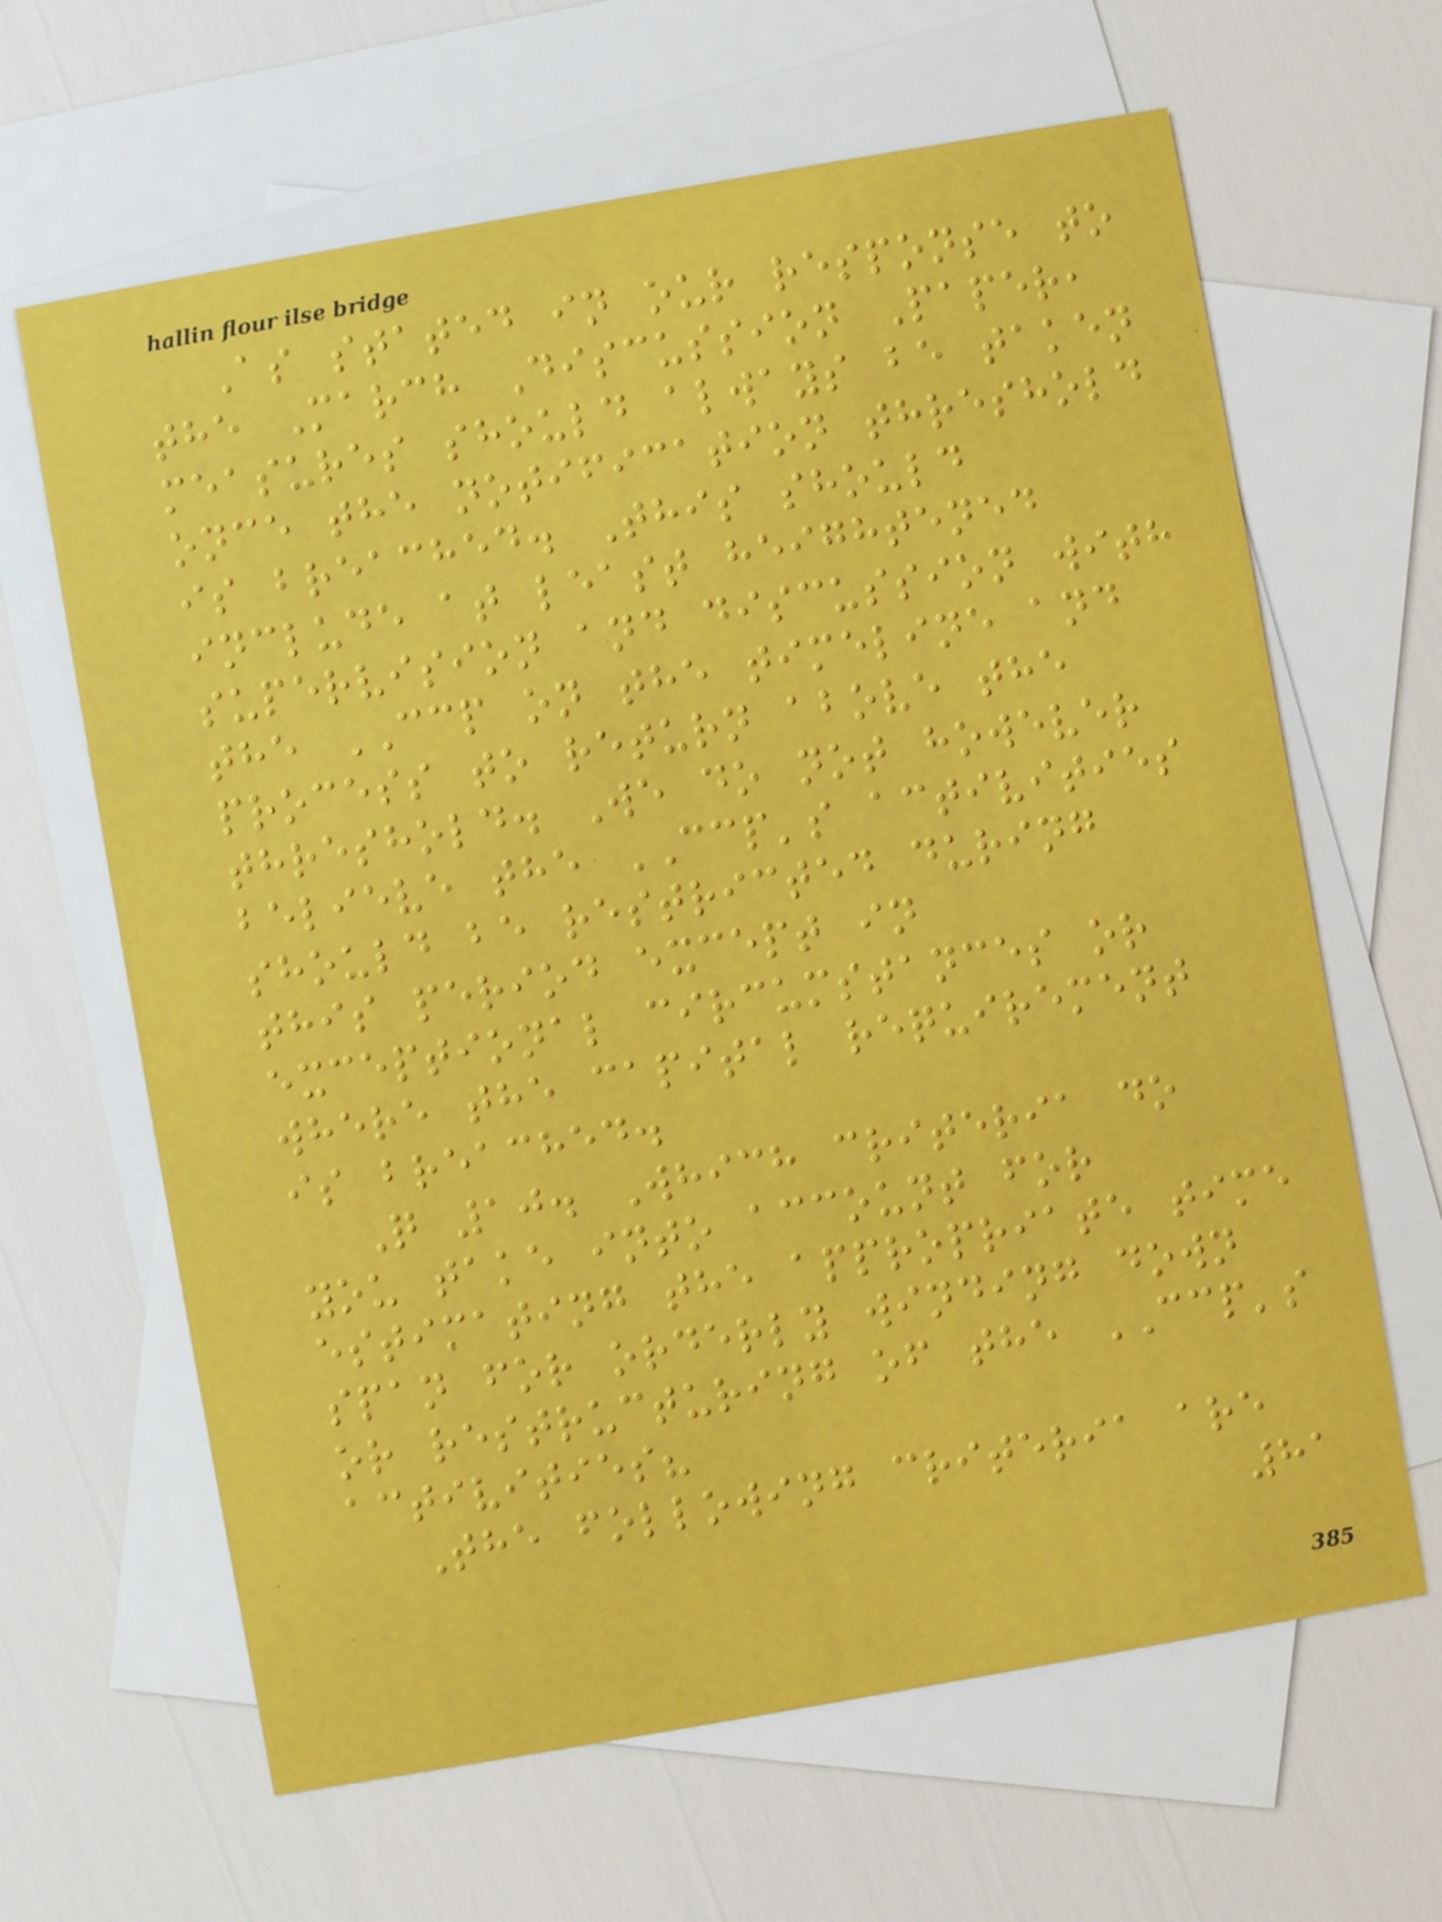As stated in our response to
the March Discussion Paper,
measures should always be taken
once the notification threshold
is breached. This should
include at least heightened
supervision and discussion with
the CCP on the timeline and
process to return above the
threshold. We do not however
believe the CCP's activities
should be restricted during
this period except in
exceptional circumstances or
where the capital requirement
is breached.
Q 10. Which criteria do
you take into account for
estimating the appropriate time
span for orderly winding down
or restructuring of the CCP's
activities?
The following criteria are
81
